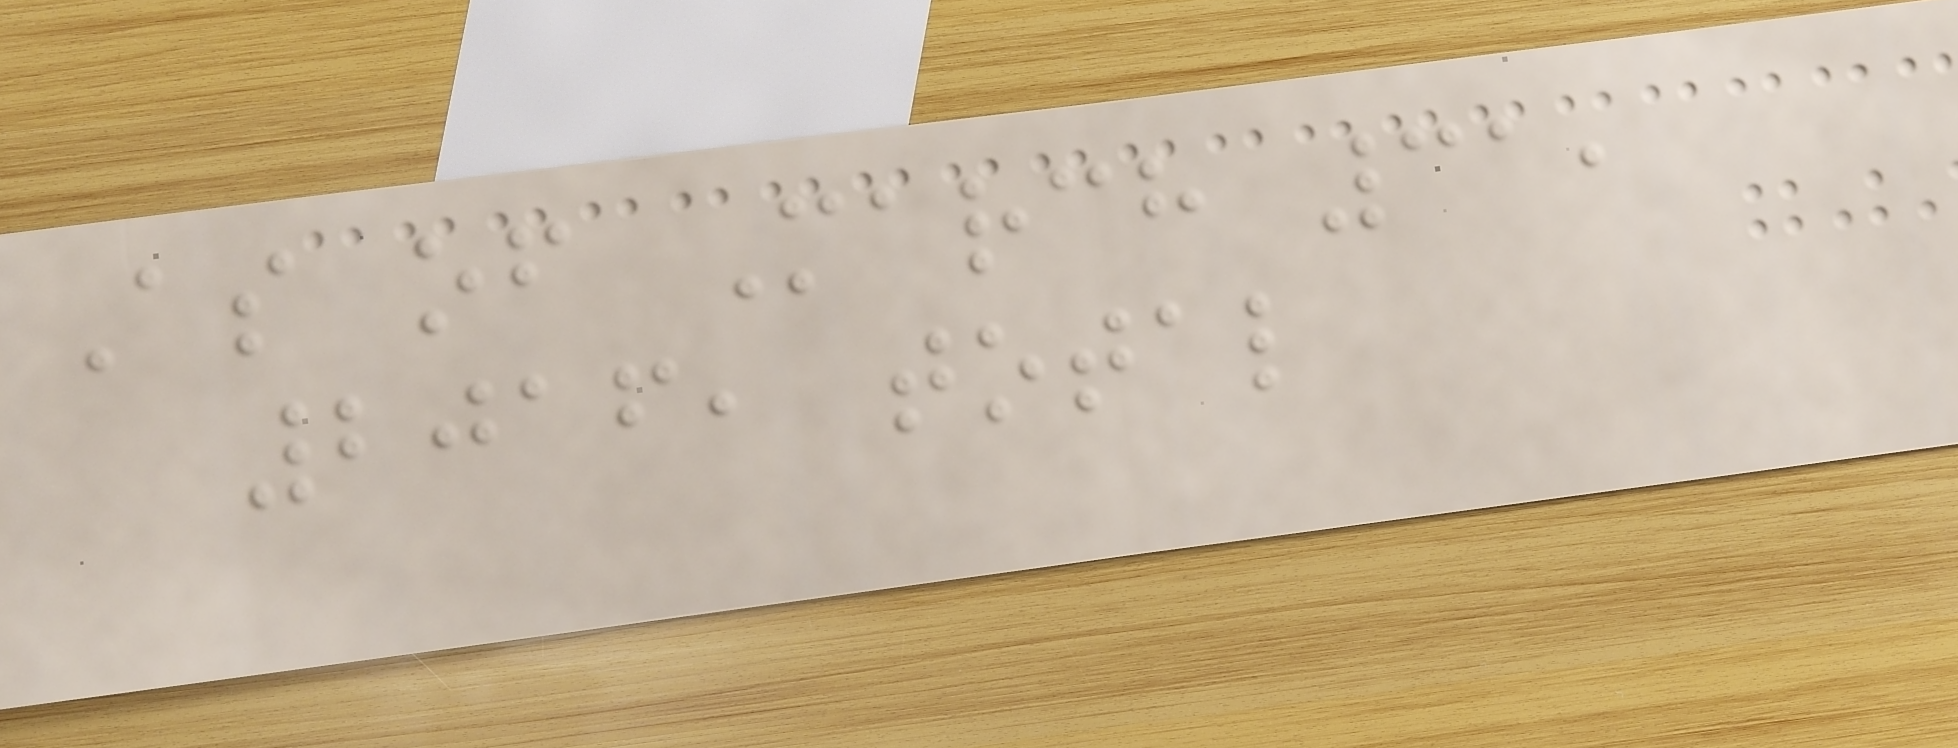As of March 31,
2016, total
